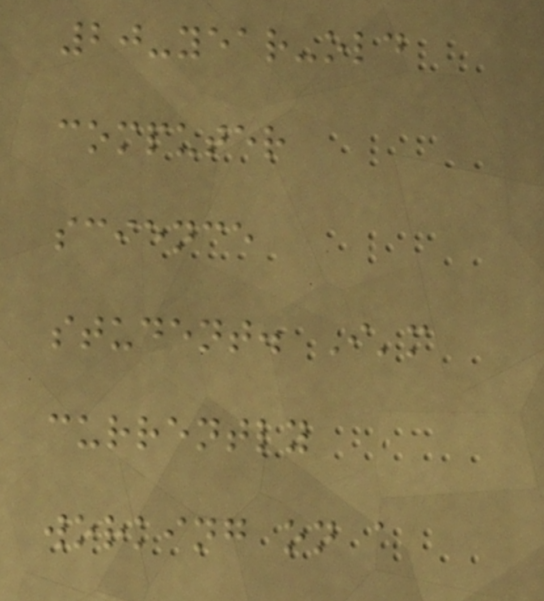20-year-old
computer
science
student. I'm
currently
working on a
